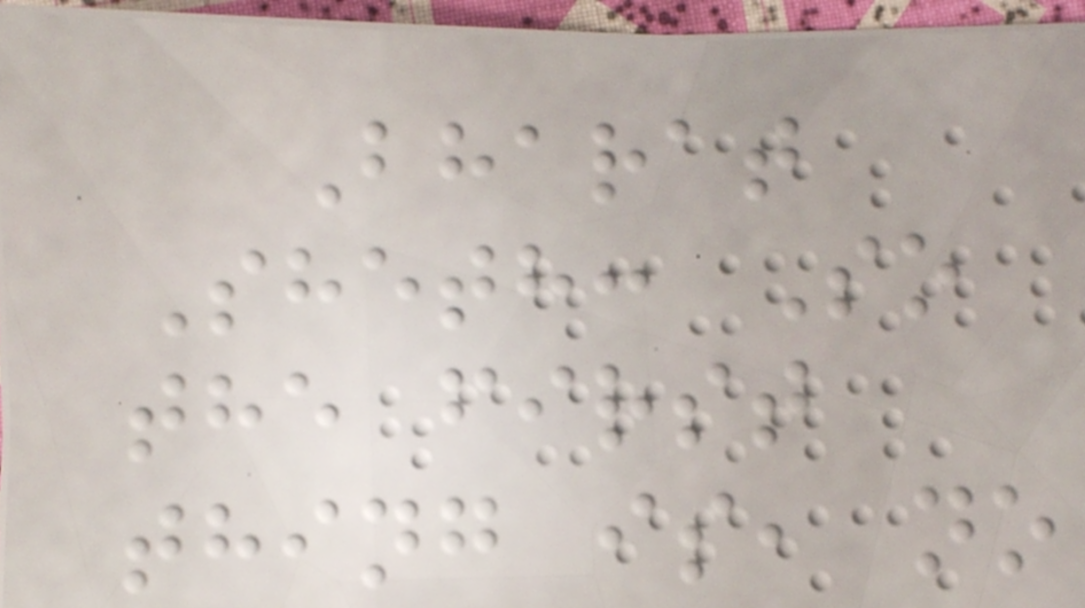Bharat
Sheth: So
the first
thing is, no
